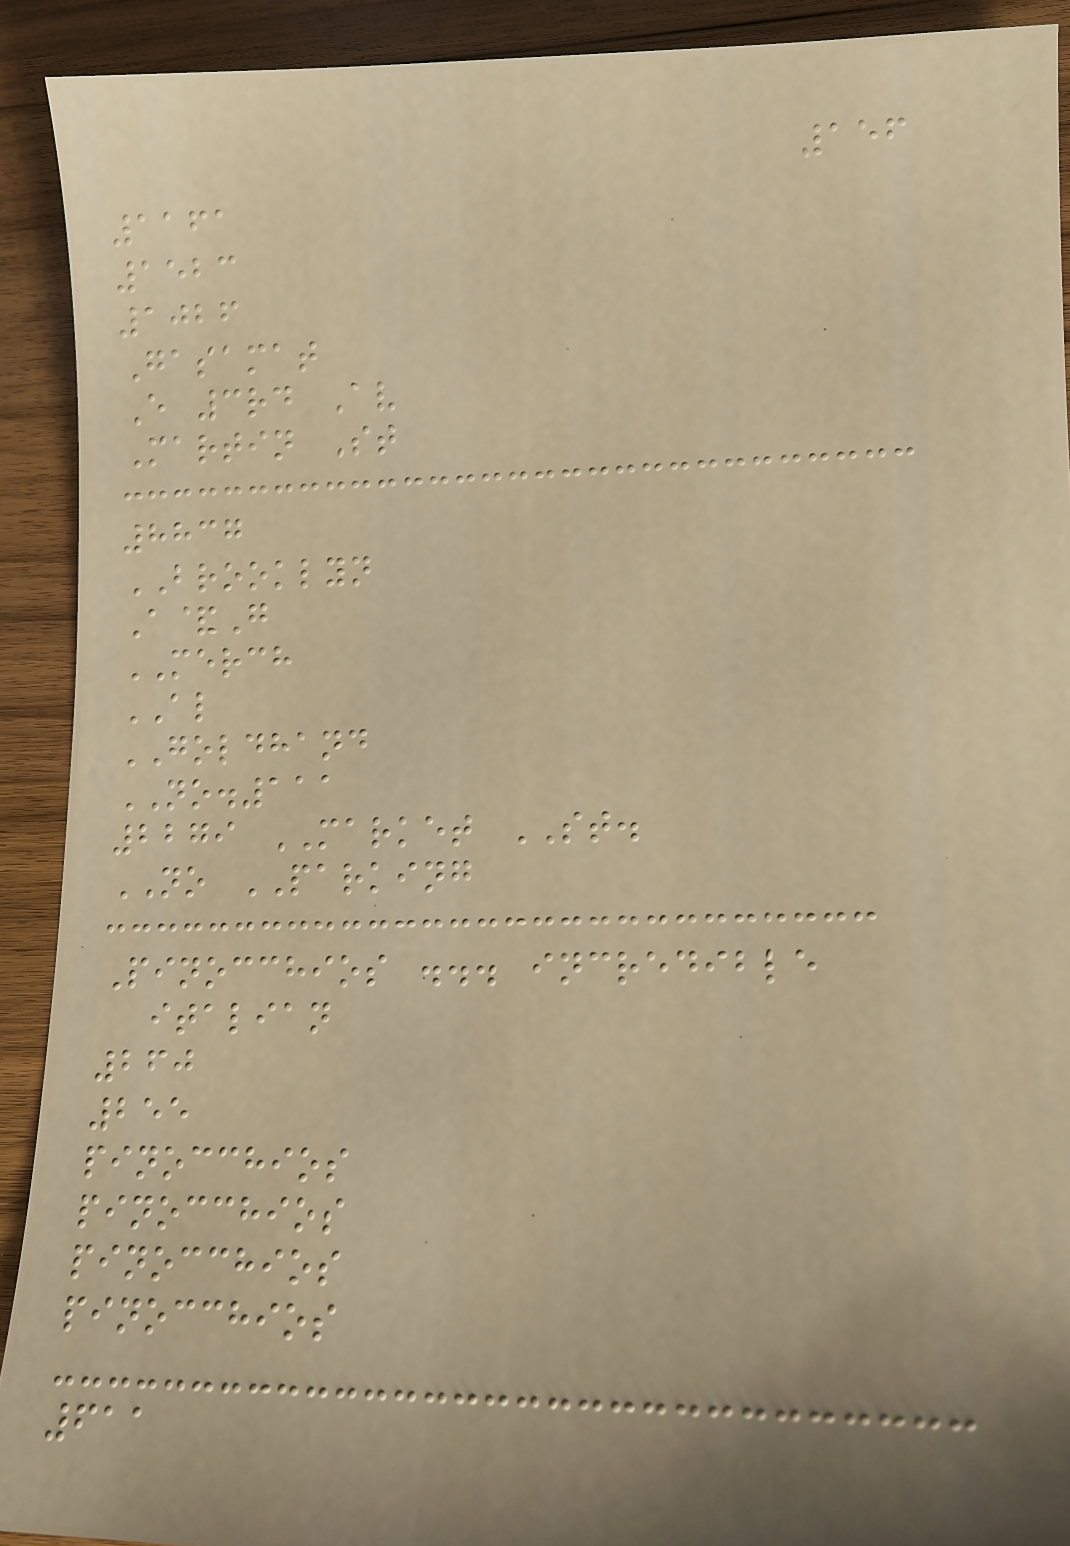156
1161
1523
1026
Gasamat
E 3rd Av
Martin St
8837
BROOKLYN
A&G
MERCH
AL
GOLDHAND
NO.111
2279 MARKET ST.
NO PARKING
Pinocchios ... incredible
italian
260
255
pinocchios
pinocchios
pinocchios
pinocchios
611
